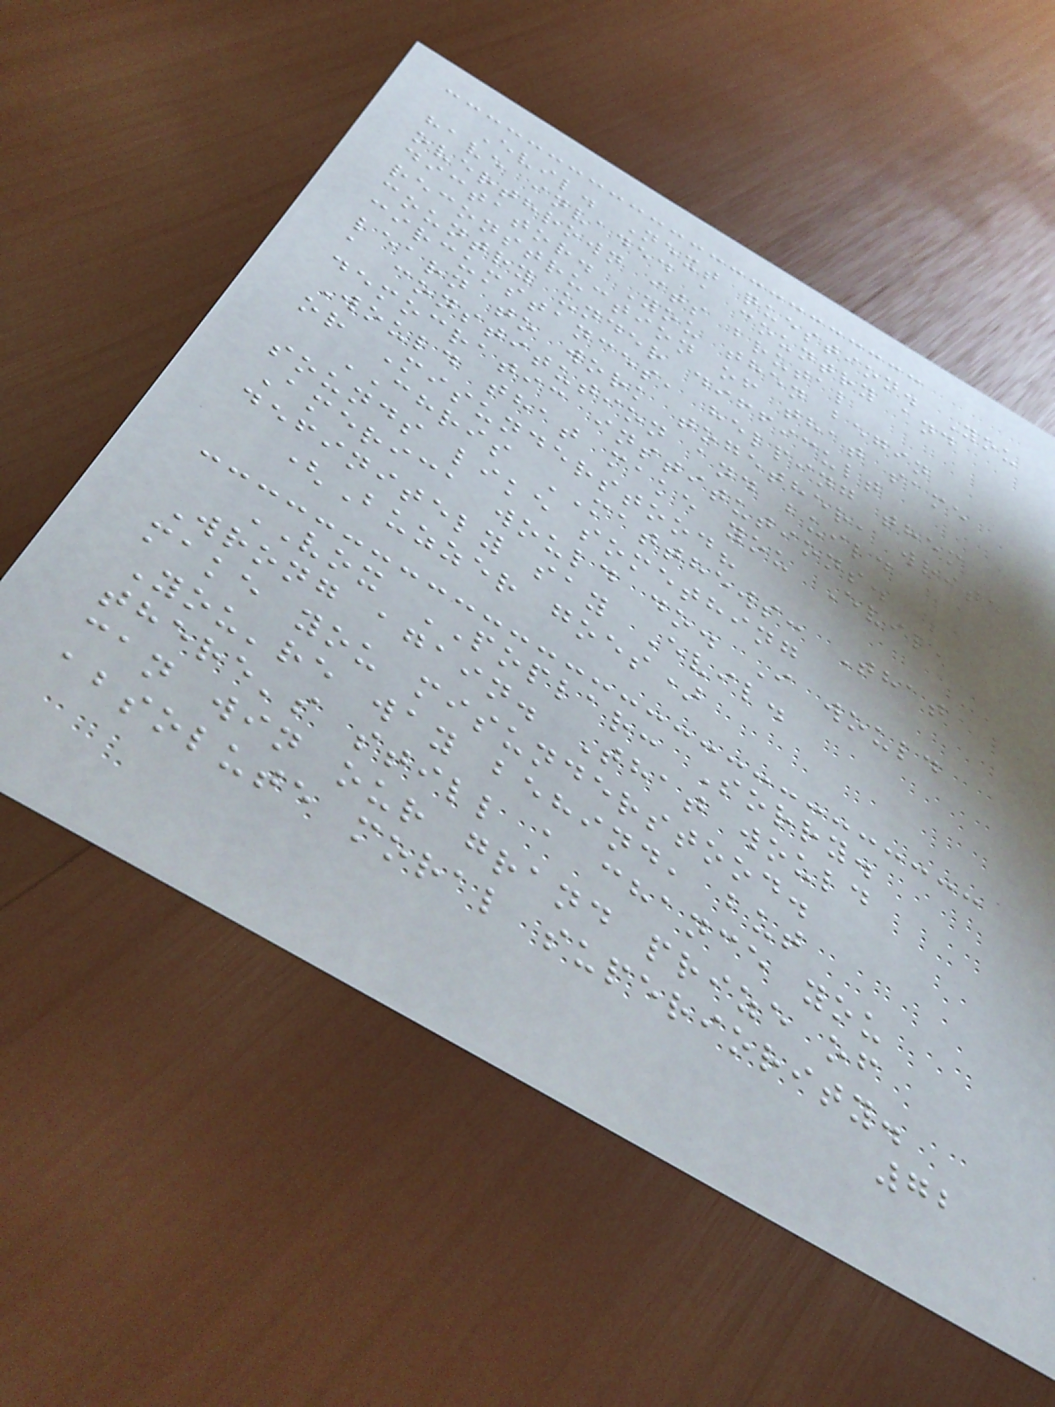Evil. Next question. You
have invaded a country and
overthrown its brutal
dictator. You then begin
reconstruction of that same
country under difficult
circumstances, helping them
learn to work together, write
a constitution and build
democratic institutions.
Would that make you Evil,
or Misunderstood?
CHRIS MATTHEWS: That
sounds like something
America would do. I would
definitely say Evil.
(Buzzer goes)
VOX POPLAR: Sorry.
Wrong again. That would
make you misunderstood.
You're way behind, but
there's still a chance you
can win our grand prize of
absolute moral superiority.
72
